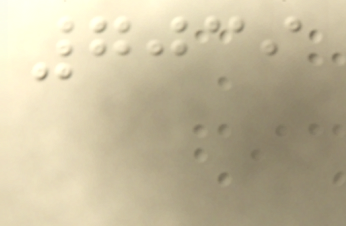7039
